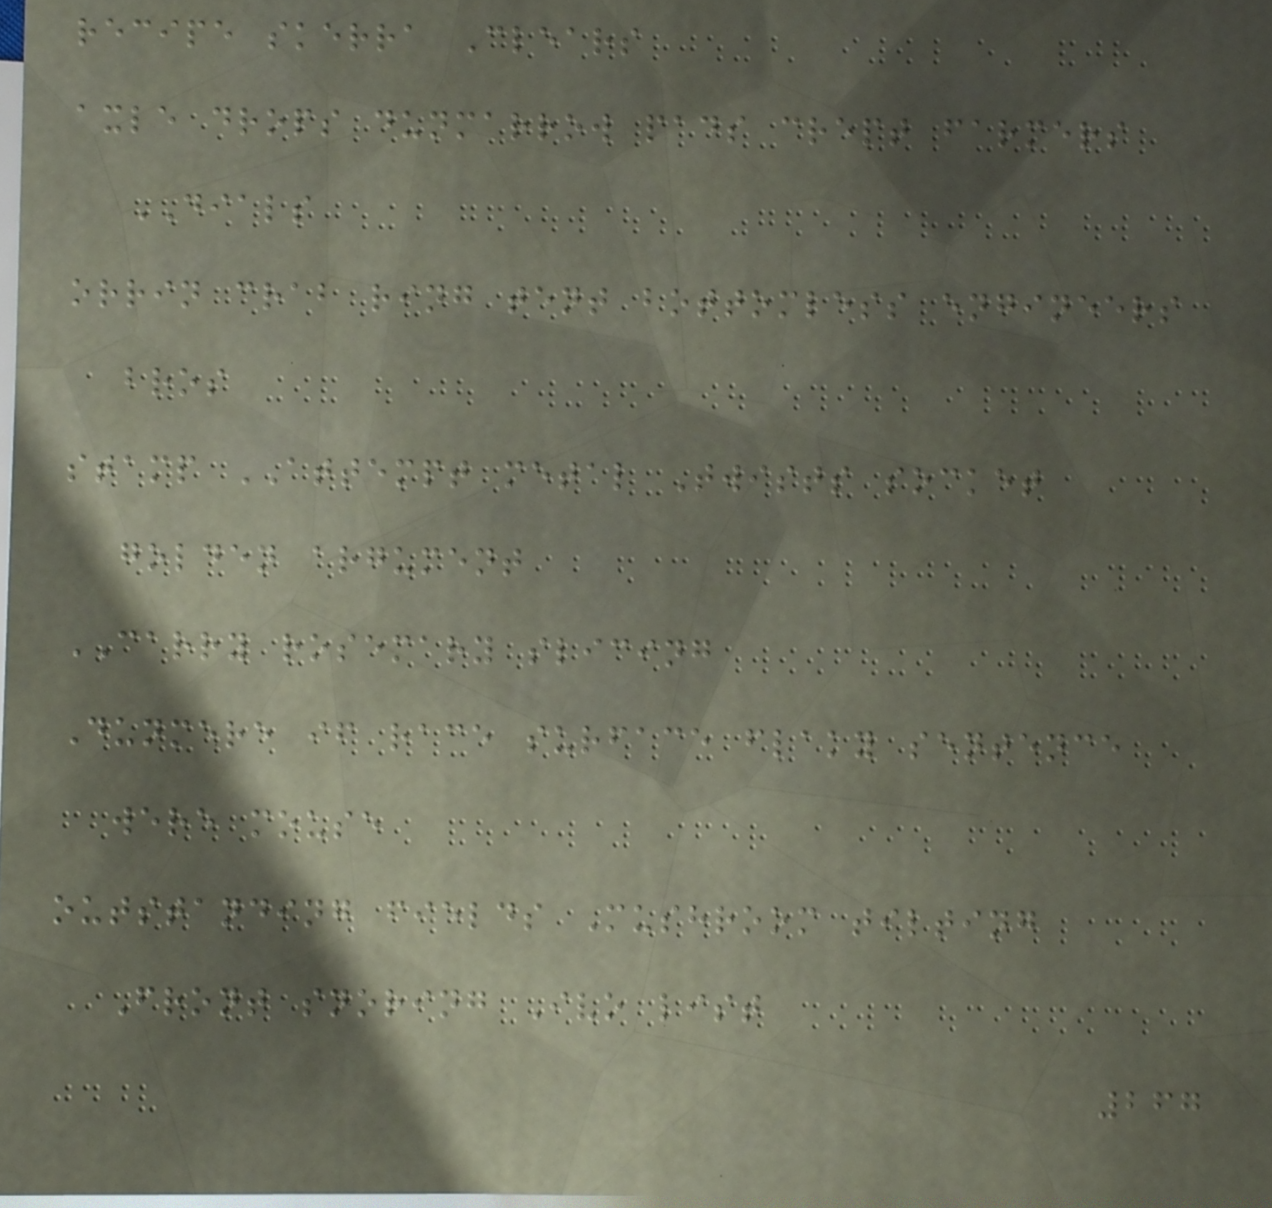recipe skerra Clears
axle drops dunmarrow pads crept farmers
DIALS
orrin crab ring tent bottomless engineers
bros
stamp ATTEMPT metal Twists socket
golden argument
CARRY rosemary slicing
Dunmere if race surface flaky sentence
were mouse
outstanding fields Mushroom tilting
Front snoring Ivo list
267
